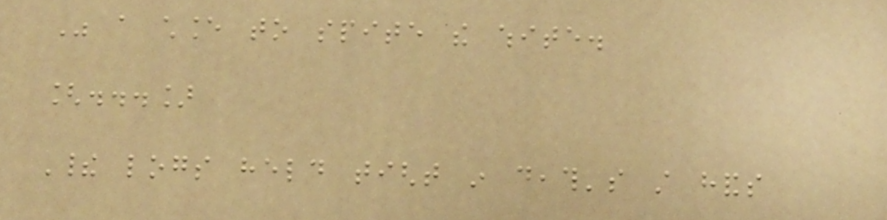Was a chance to spite the white.
[...]
Their logs held tight in death's still hands
